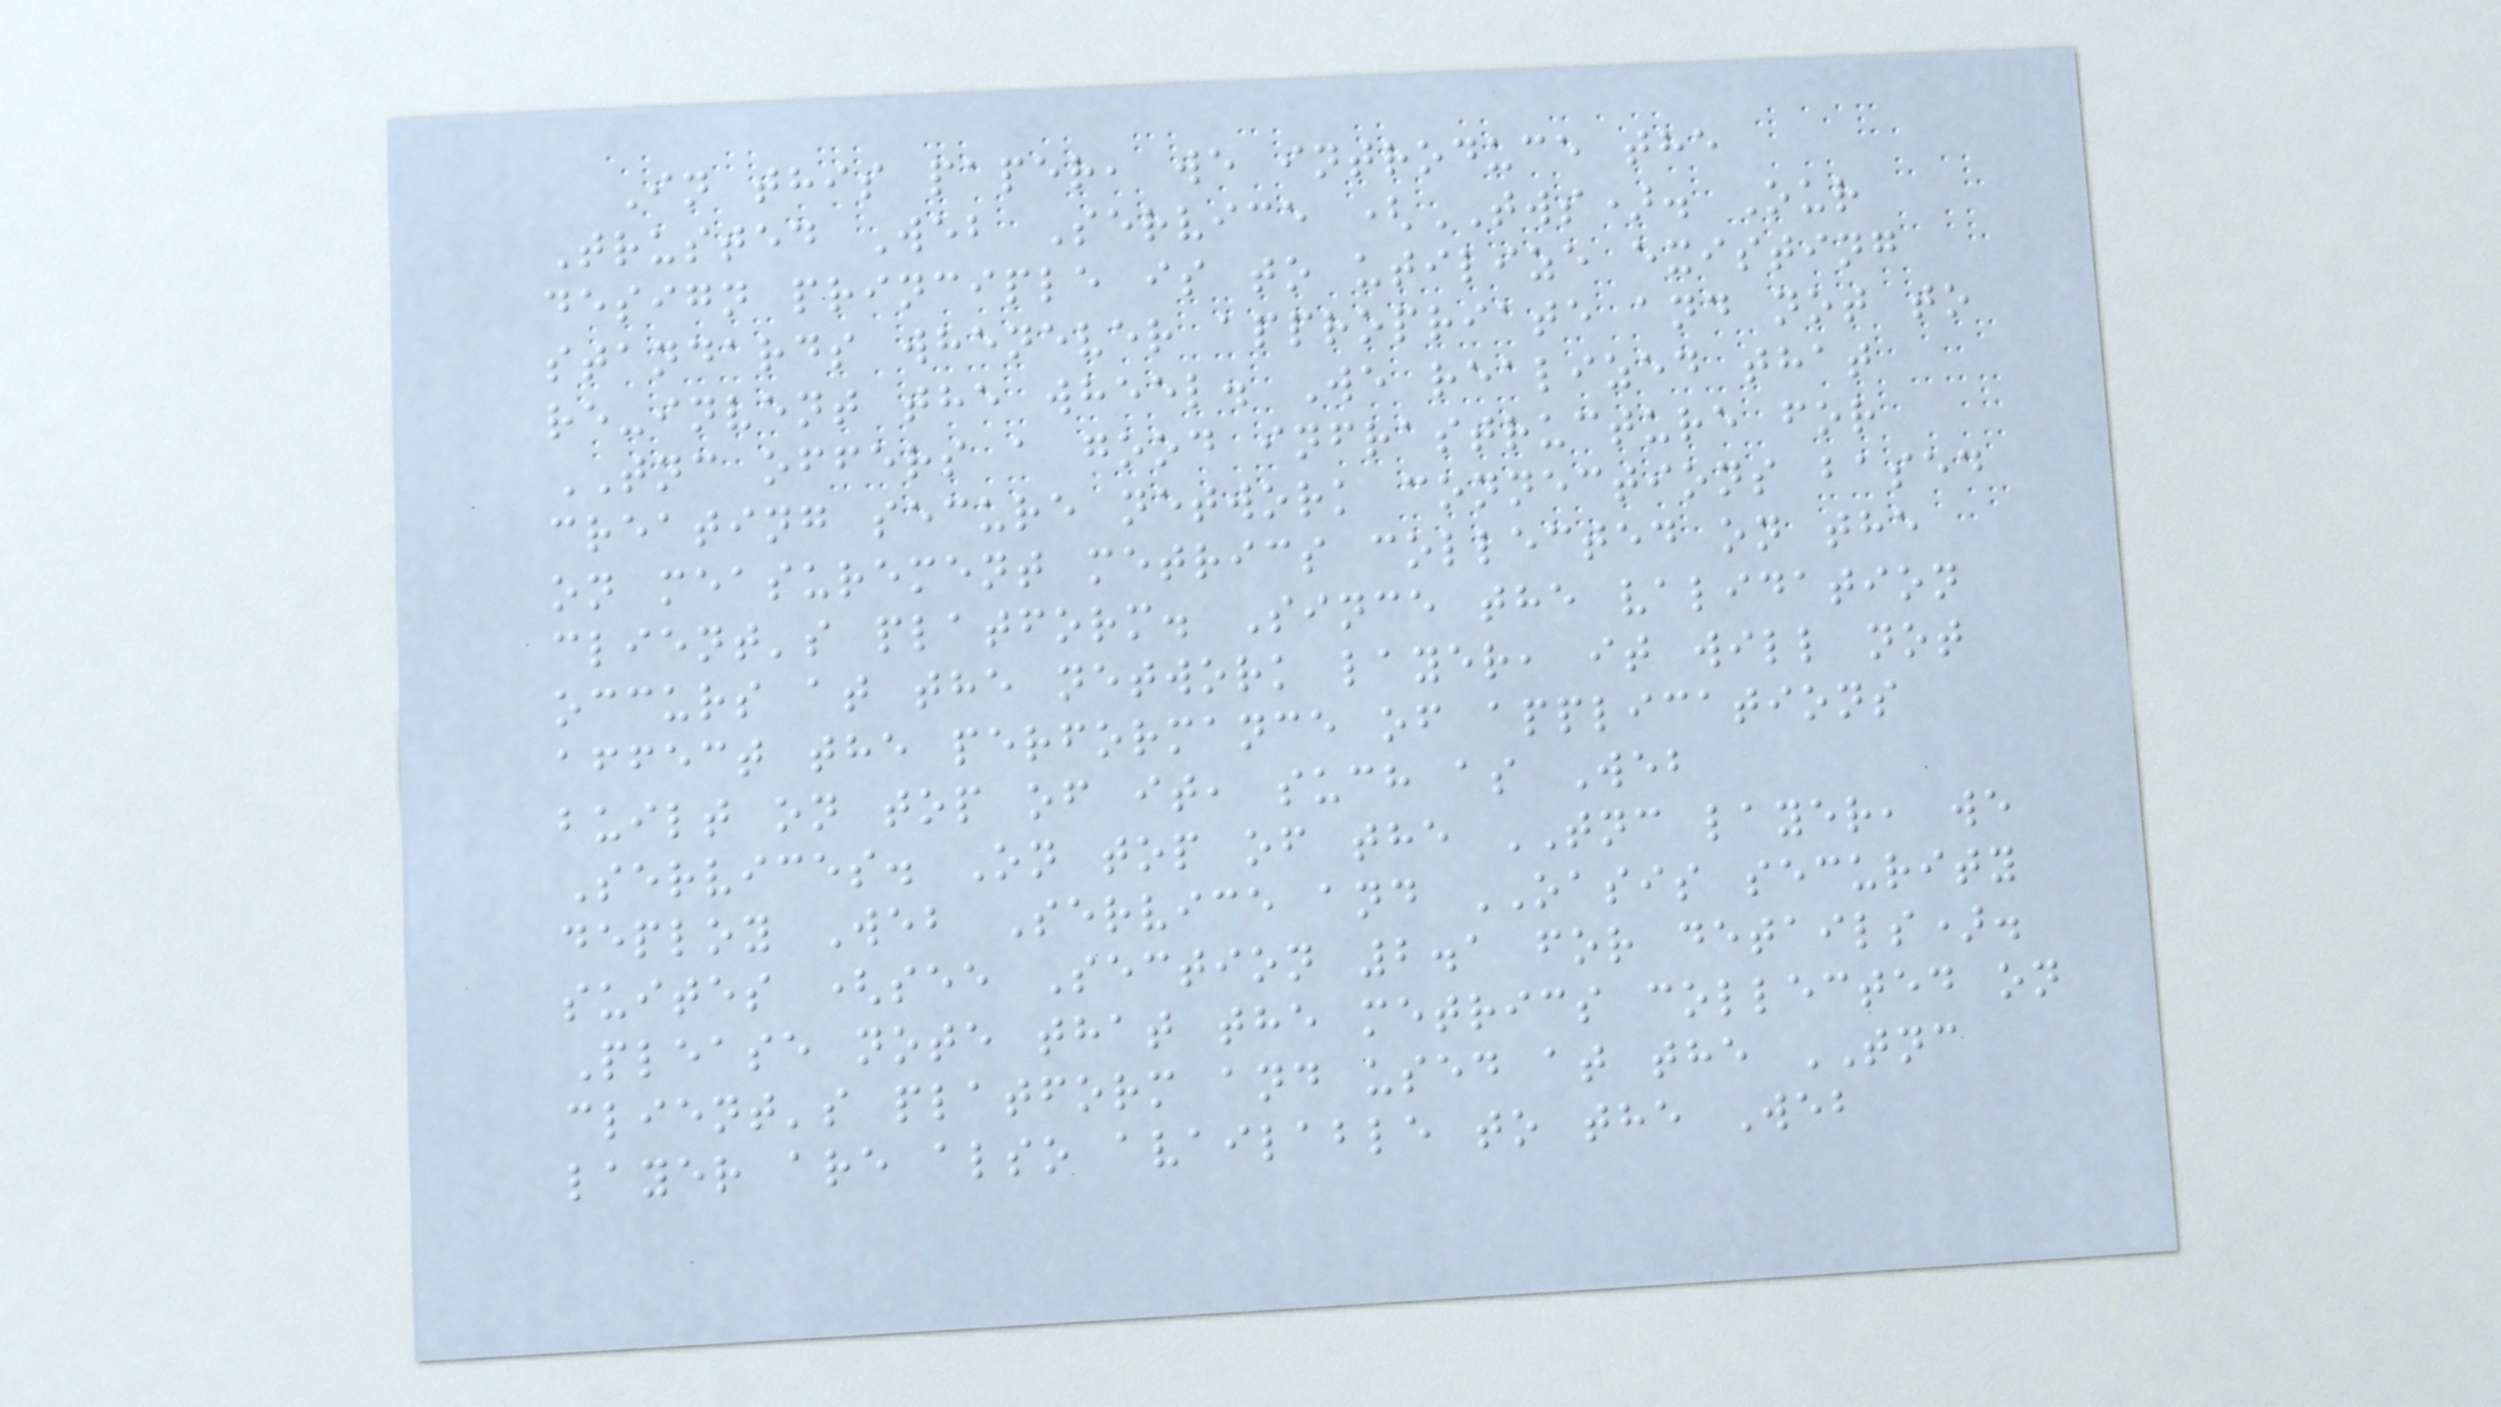In this paper, we introduce the
Trusted Web Service (TWS). Our
design principle is to utilize existing
standards whenever appropriate and not to
re-invent the wheel. We realized that
TNC offers a good infrastructure for
creating secure network connections based
on measurement metrics collected on the
client's platform. Since the validation
occurs at the network layer, it will not
affect the performance of applications
built on top of it, such as Web
Services. On top of the TNC layer, we
deploy Web Service and OASIS security
suites (see Section 2.1 for details).
Please note that the metrics collected on
client's platform and used at the TNC
layer are also available to the Web
